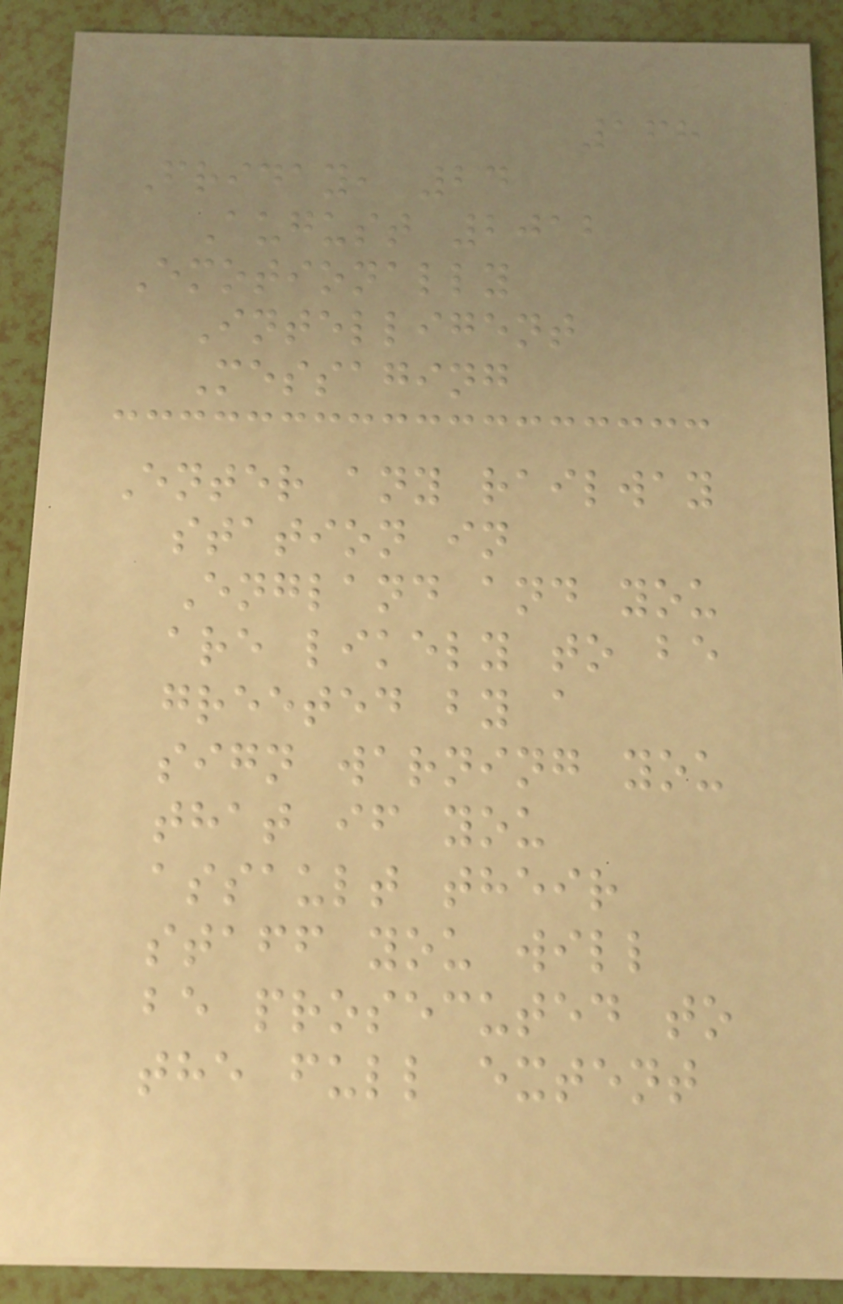168
Friday, 24
August 2012
Emotionally
Intelligent
Messaging
Enter any railway
station in
England and you
are likely to be
greeted by a
sign warning you
that if you
assault their
staff you will
be prosecuted to
the full extent
